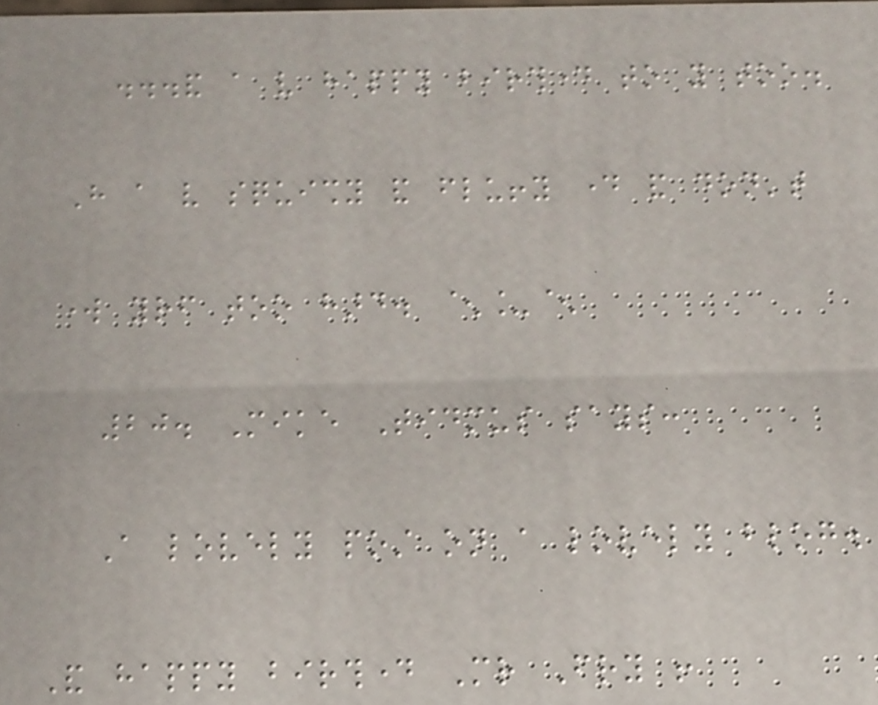...and a very happy birthday to you too.
Have a very squishy and fluffy day and don't
work yourself too hard. ^_^
20. Mike Tidmus says:
A lovely post on a lovely blog.
And happy birthday Mr Fry !
